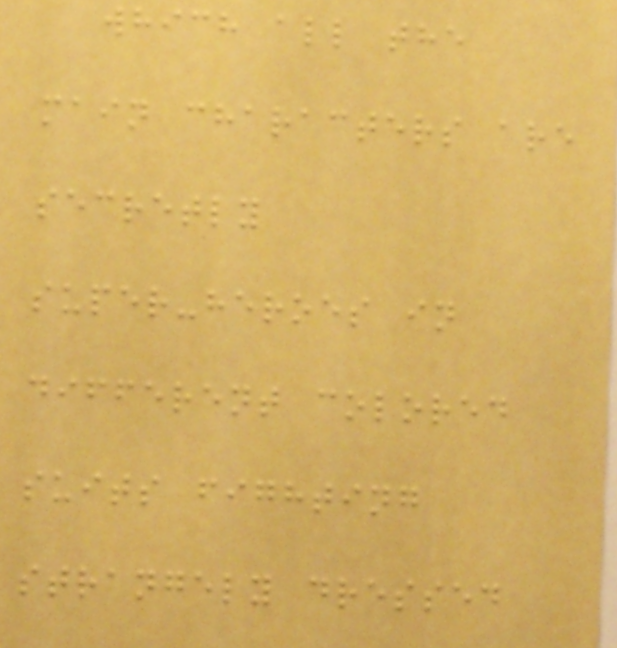which all the
main characters are
secretly
super-heroes in
different colored
suits fighting
strangely dressed
